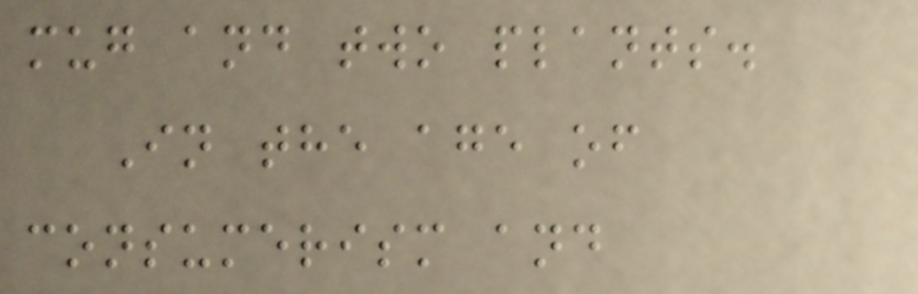mug and two plants.
In the age of
consumerism and
